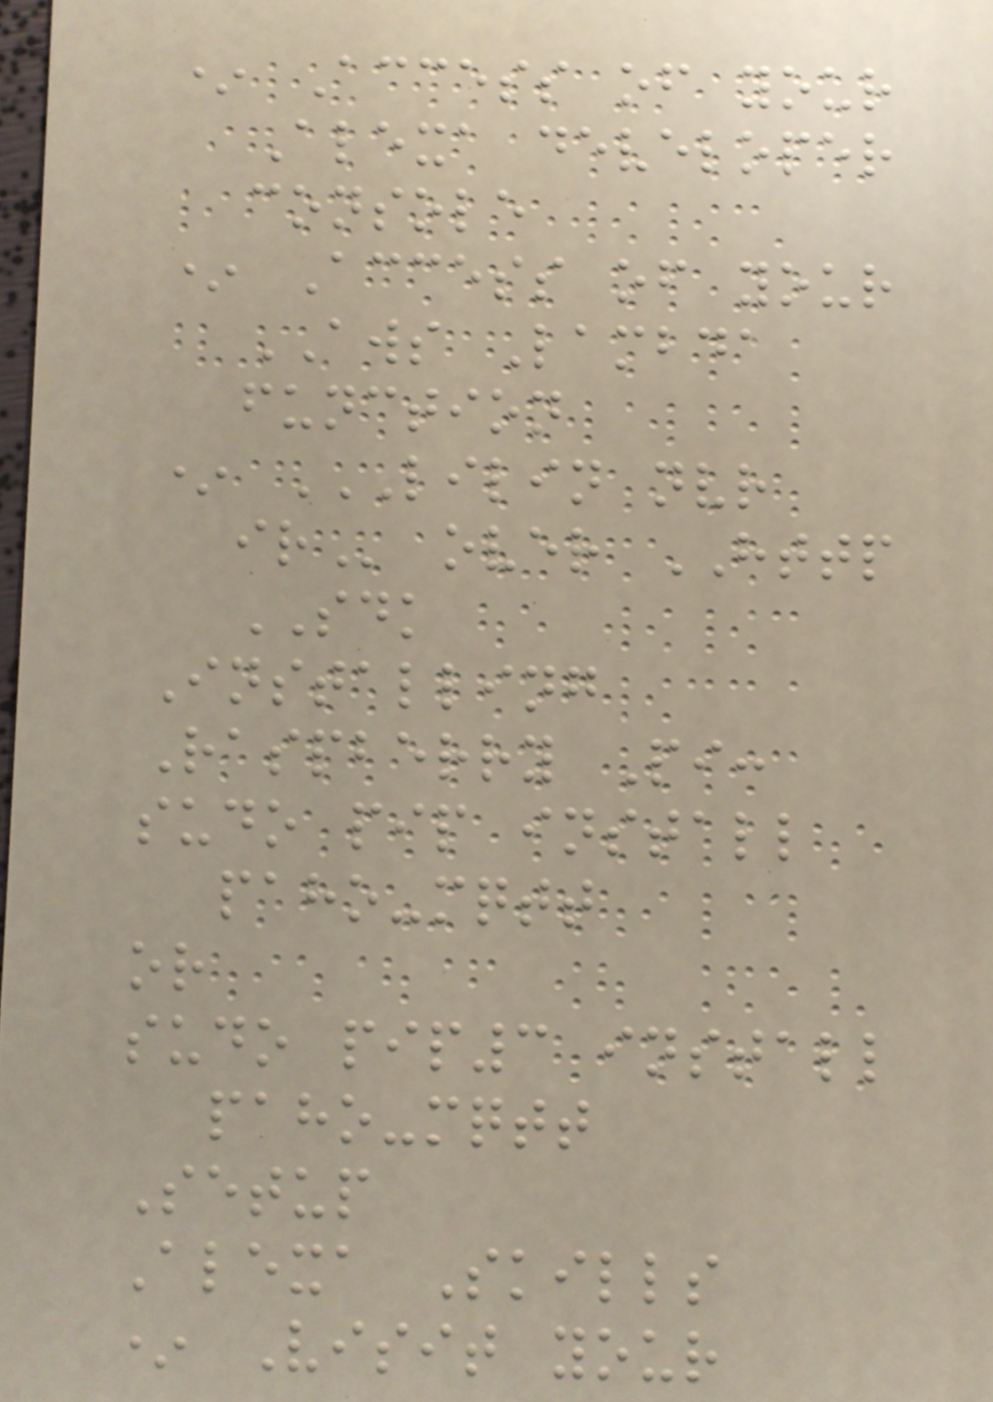* Access of your
Alexa developer
console
* Access of your
AWS Lambda
function
* LILIN NVR
IR over HTTP
SDK
Installing
Raspberry Pi:
sudo pip install
paho-mqtt
or
sudo pip3 install
paho-mqtt
Setup
Alexa Skills
* Visit your
